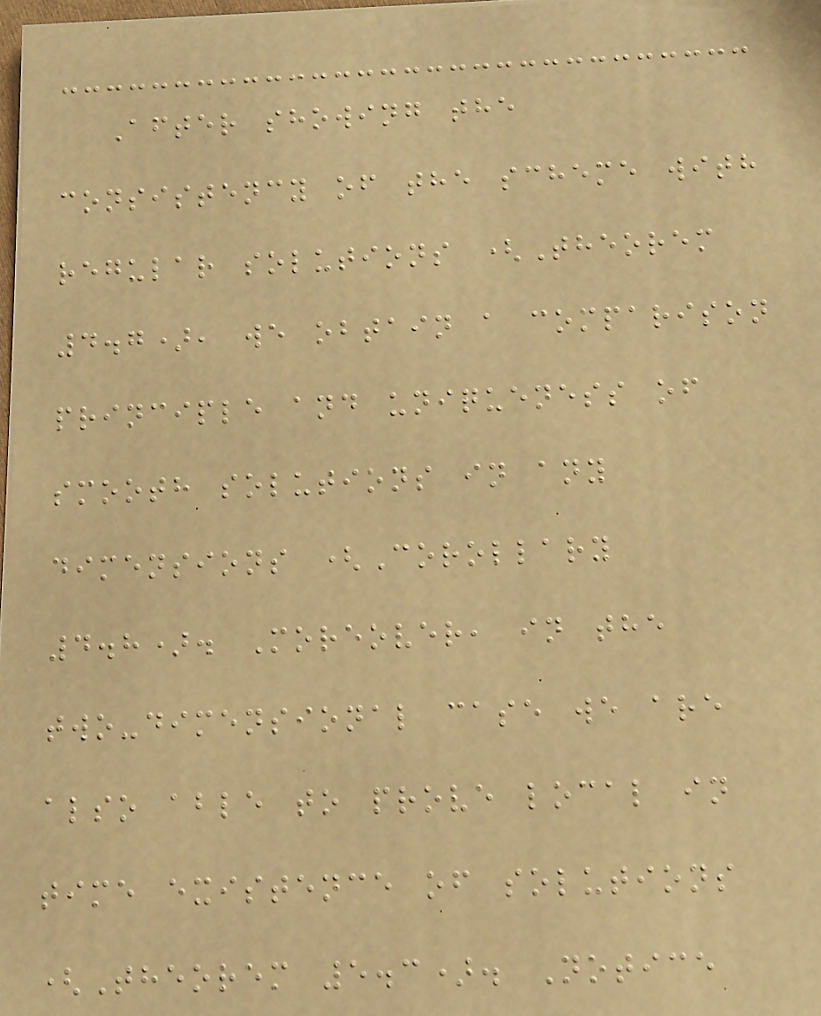After showing the
consistency of the scheme with
regular solutions (Theorem
4.7), we obtain a comparison
principle and uniqueness of
smooth solutions in any
dimensions (Corollary
4.8). Moreover, in the
two-dimensional case we are
also able to prove local in
time existence of solutions
(Theorem 5.3). Notice
